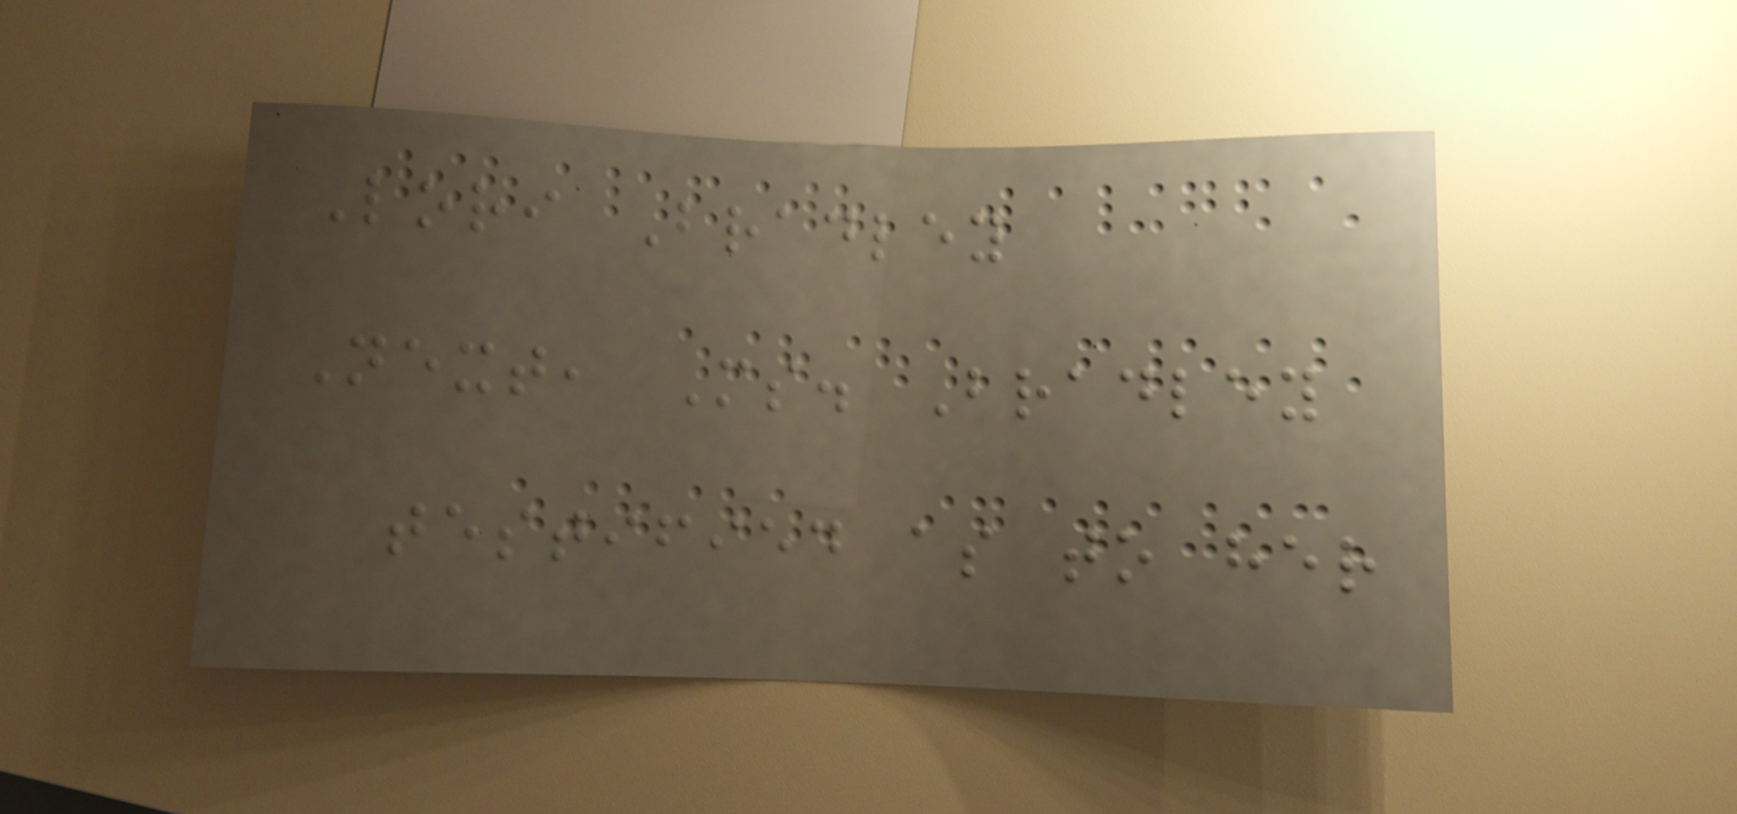Lori Bradley
Next, Ms. Bradley
testified as to her
